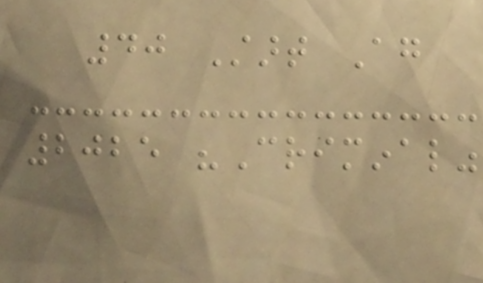40 Start Again
2025 "Criminal"
